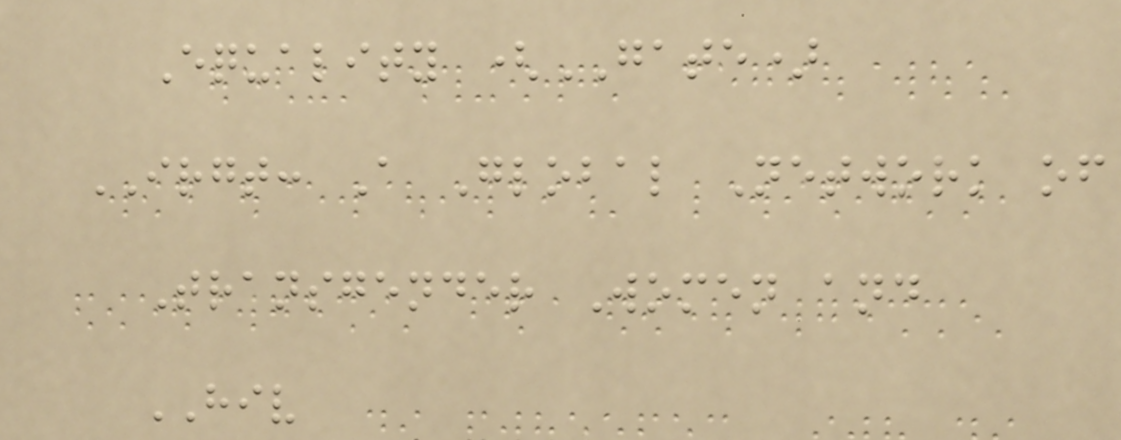Equality (GATE)
IRGT: A Global Network of
Transgender Women and
HIV
